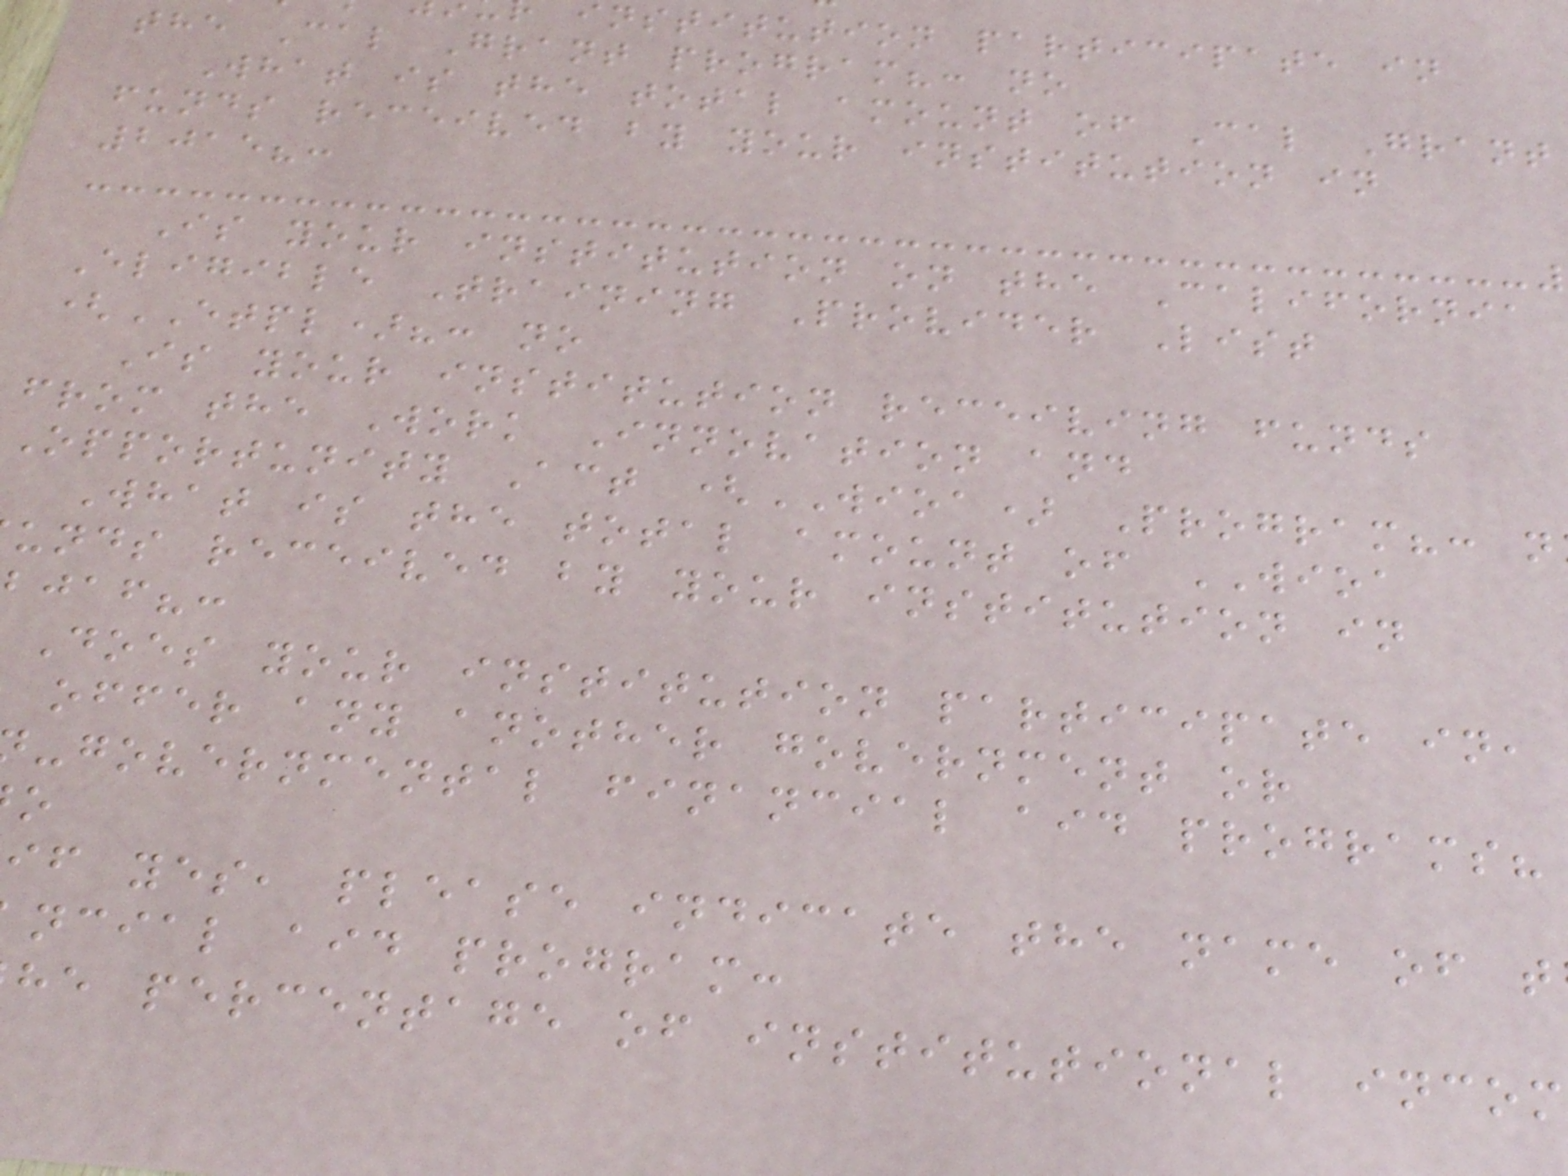institution participate in
the Cal Grant program?: no
What is the total amount of Cal Grant
funds received by your institution in
2015?:
Is your institution on the California
Eligible Training Provider List
(ETPL)?: no
Is your institution receiving funds
from the Work Innovation and
Opportunity Act (WIOA) Program?: n
What is the total amount of WIOA
unds received by your institution in
bjaf?:
Does your institution participate in,
offer any another government or
-governmental financial aid programs?
if yes, please indicate the name of t
ncial aid program:
he percentage of institutional incom
